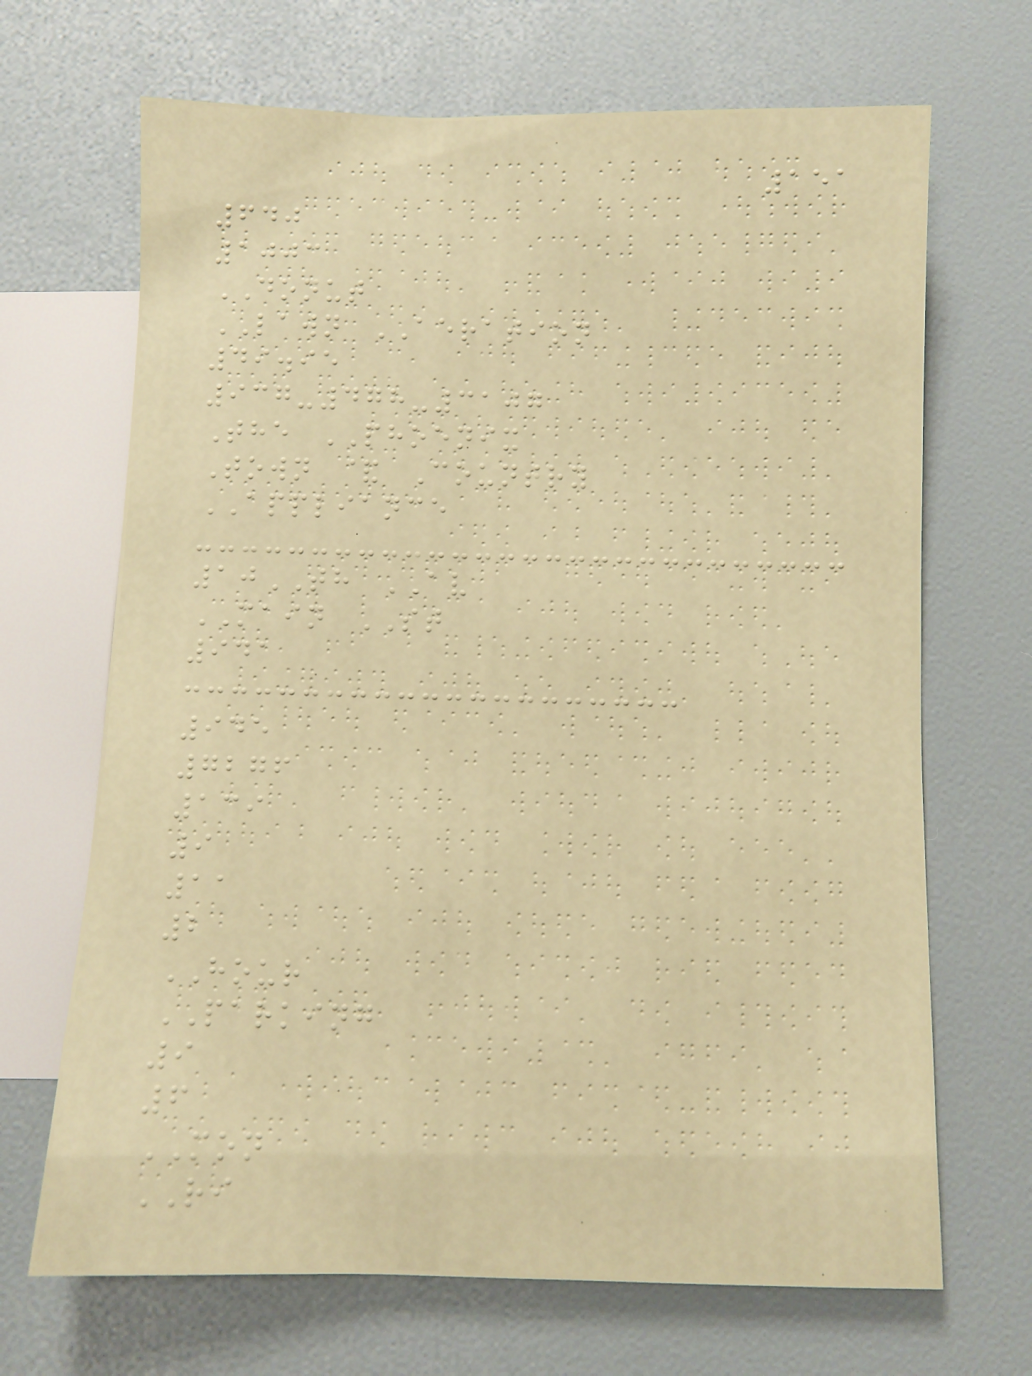151
640
1003
DONUT
LAWN AERATION
49.95
937-478-3107
The PHOENIX
Town & Country
APPLIANCE
10TH AV
MAIN ST
941
945
7276
139
9
11
2
HOUR
PARKING
9
6
MON
RI
